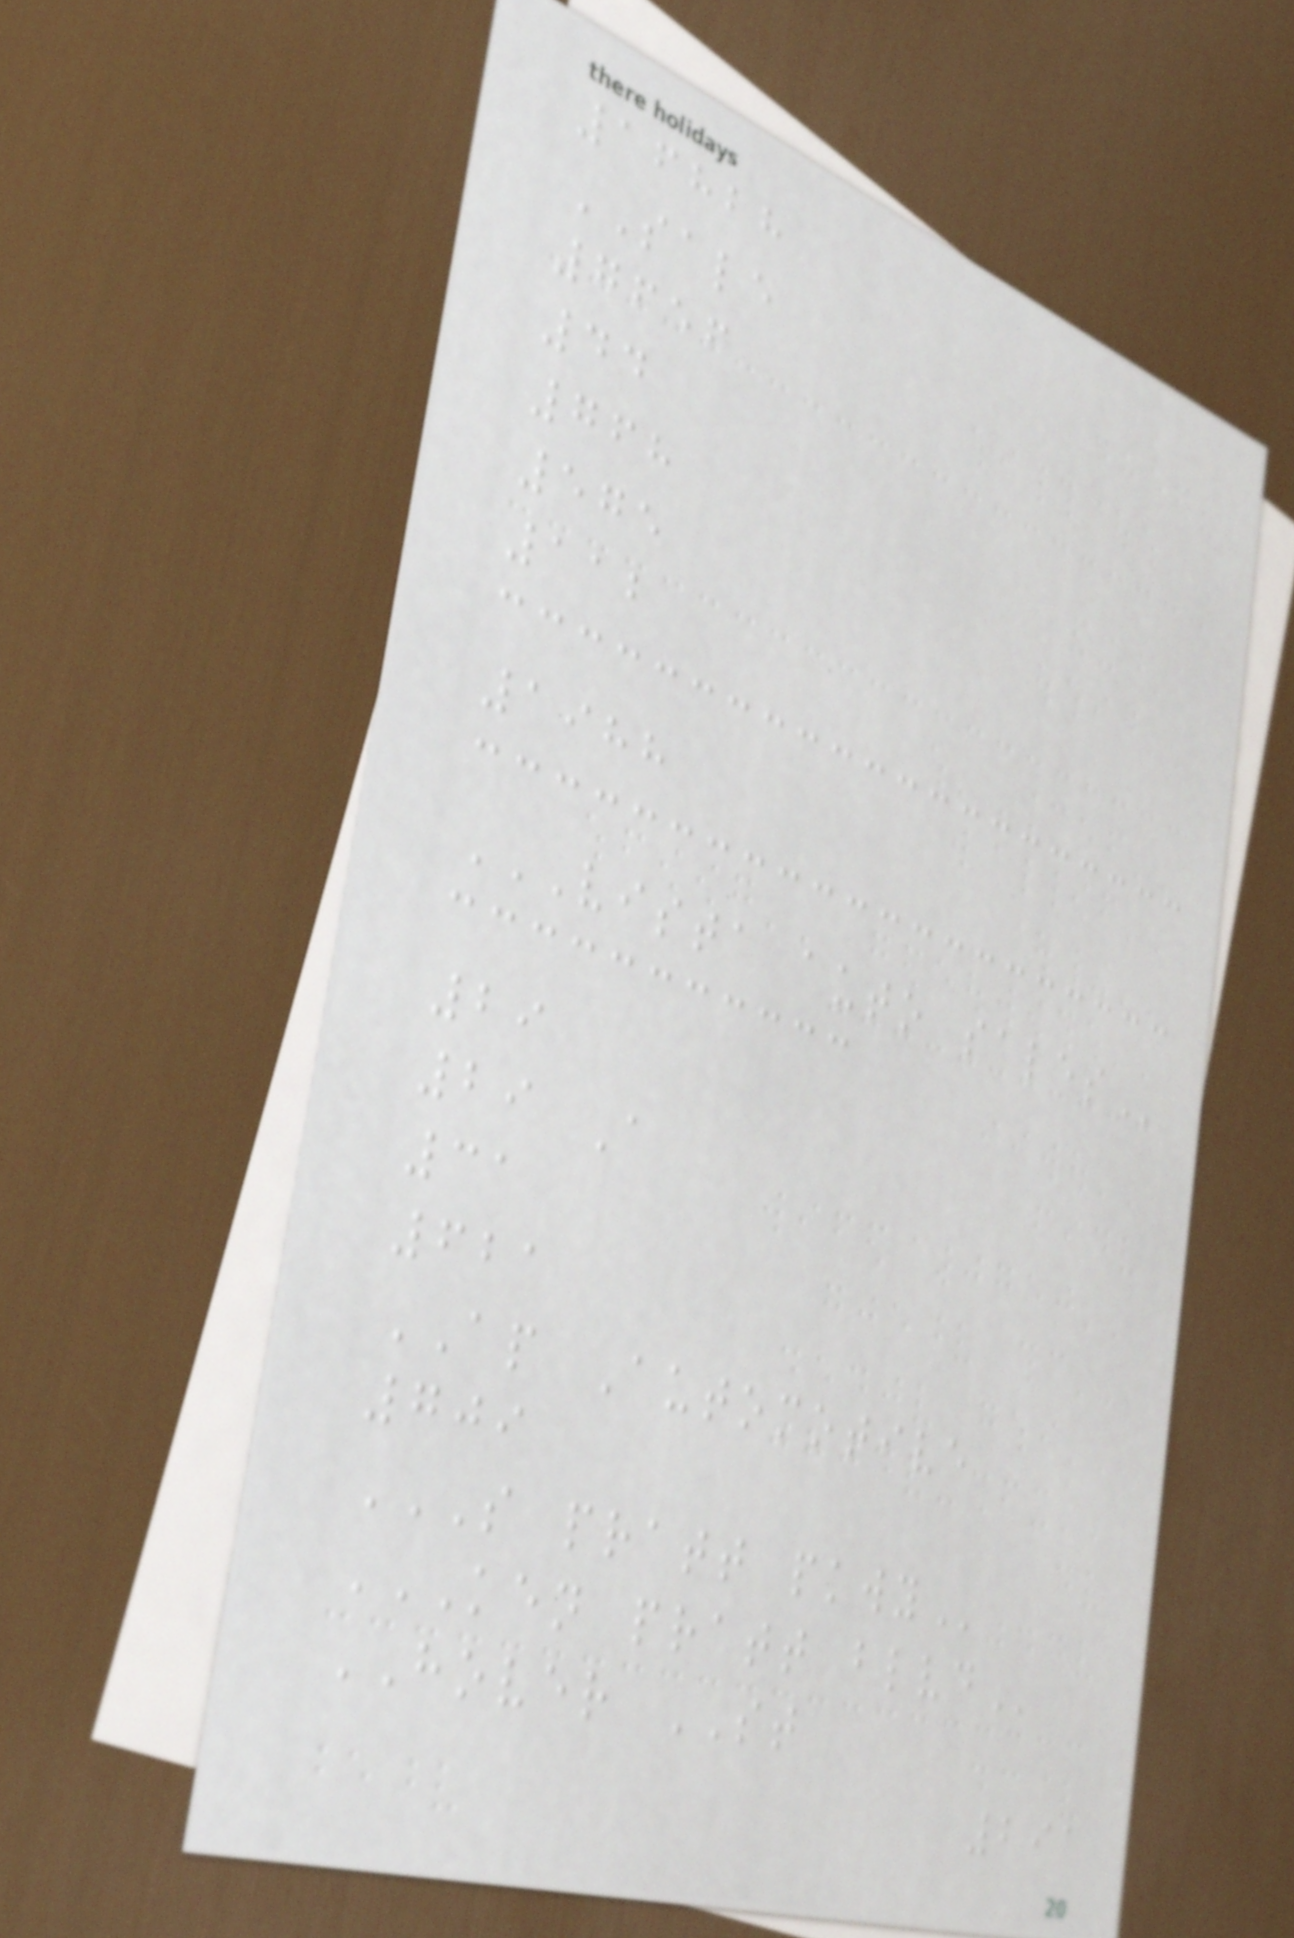16828
SALE
7656
44
768
575
112
1988
VISTA AUTO SALES
29
29 A
31
621
AP Automotive
709
S PRATT PKWY
KEN PRATT BLVD
HOVER ST
291
